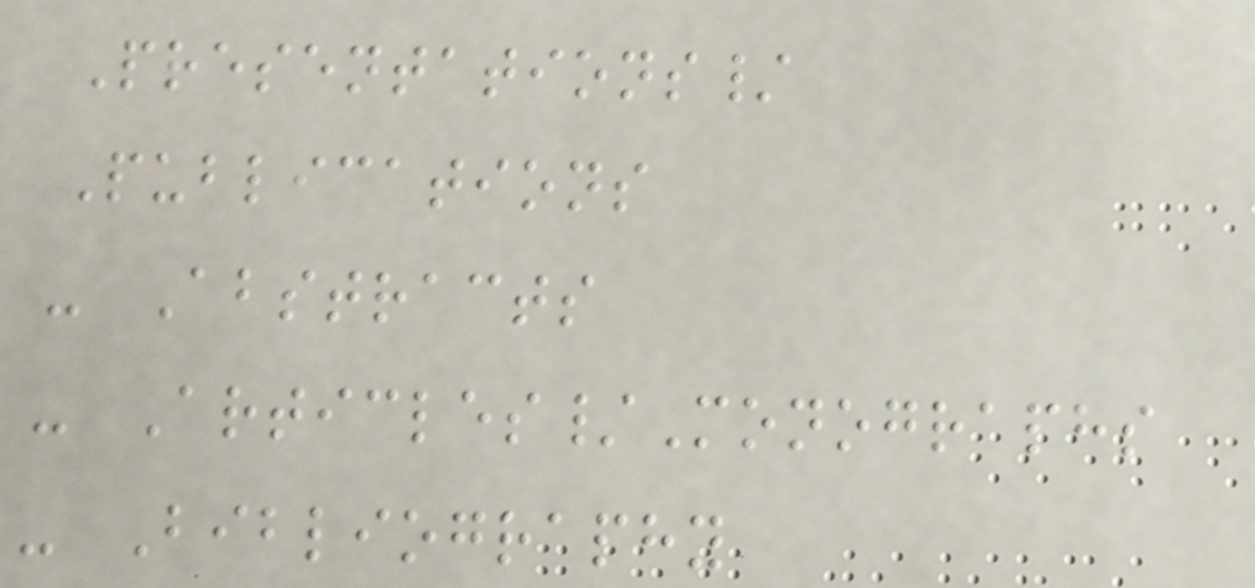Presentations/
Publications
- Abstracts
- Articles/Monographs
- Bibliography
